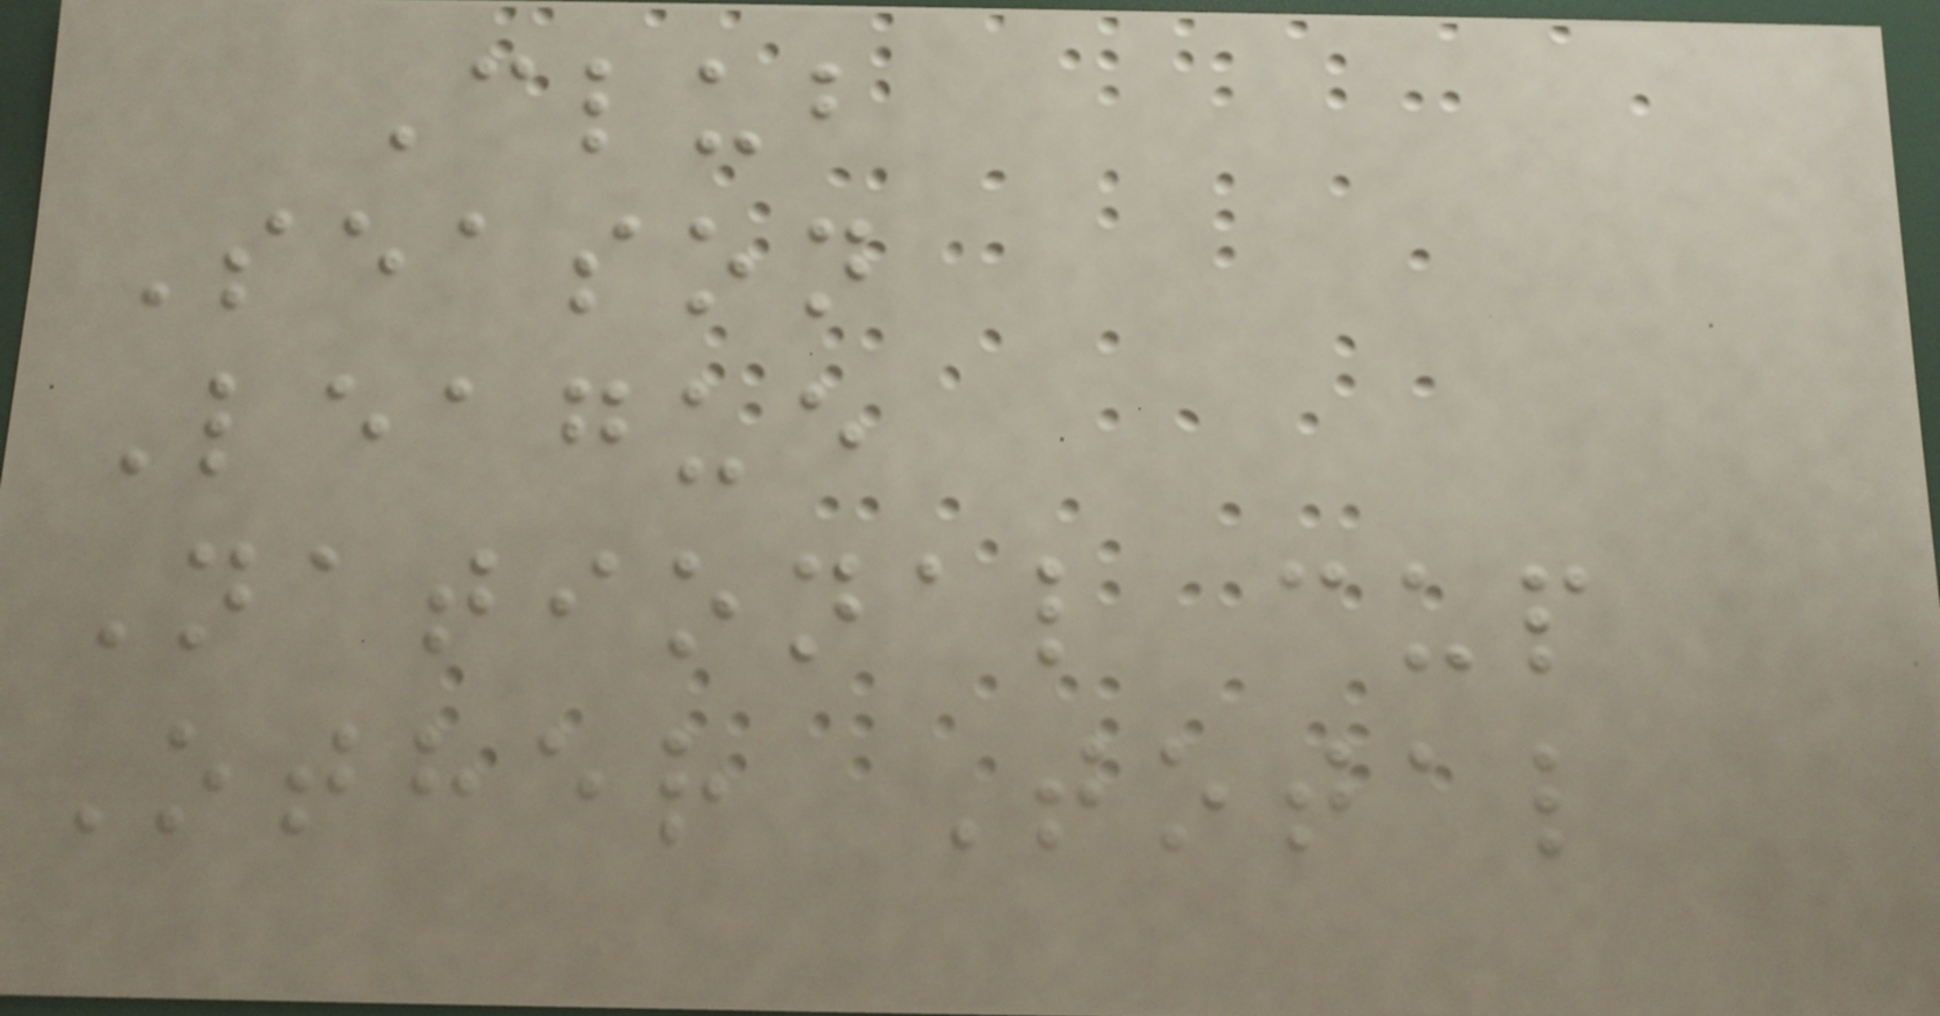Club
Season
League
National cup
Other Total
